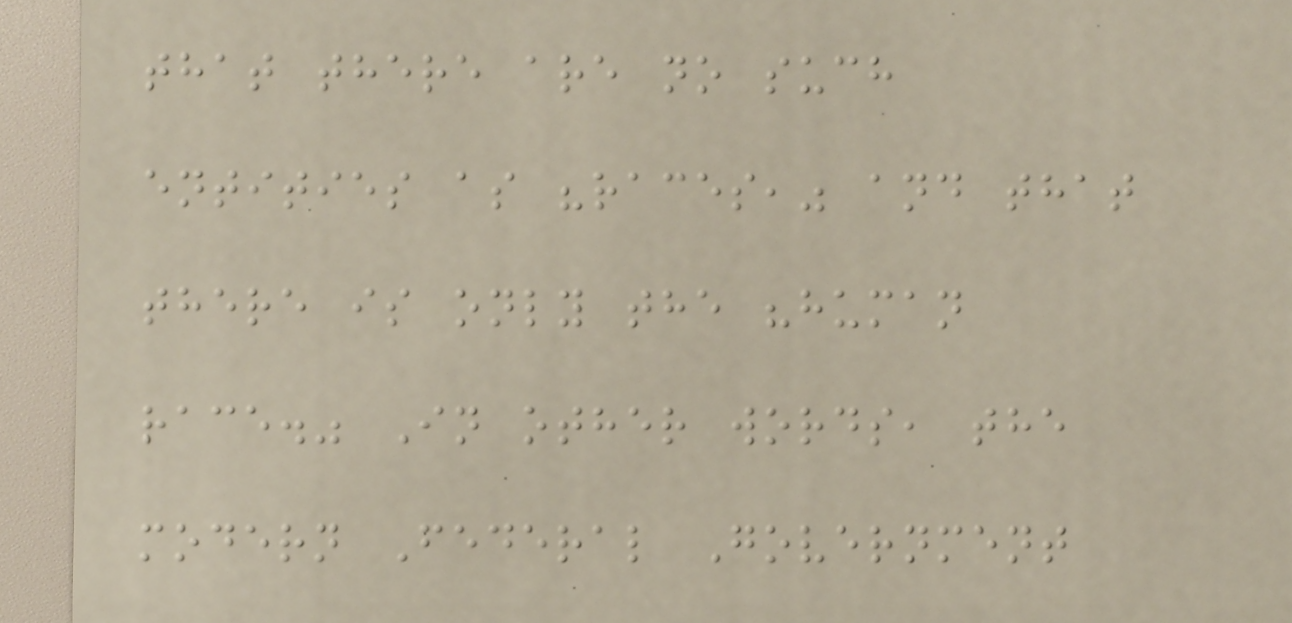that there are no such
entities as "races," and that
there is only the "human
race." In other words, the
modern Federal Government
